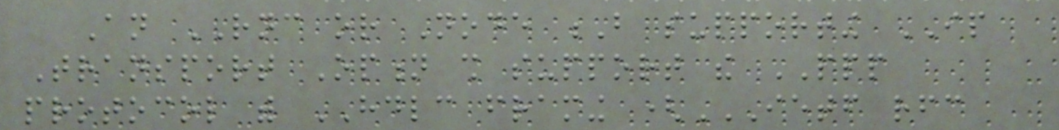An RNC or Node B supporting IP
Transport Option shall support the PPP
protocol with HDLC framing (IETF RFC
